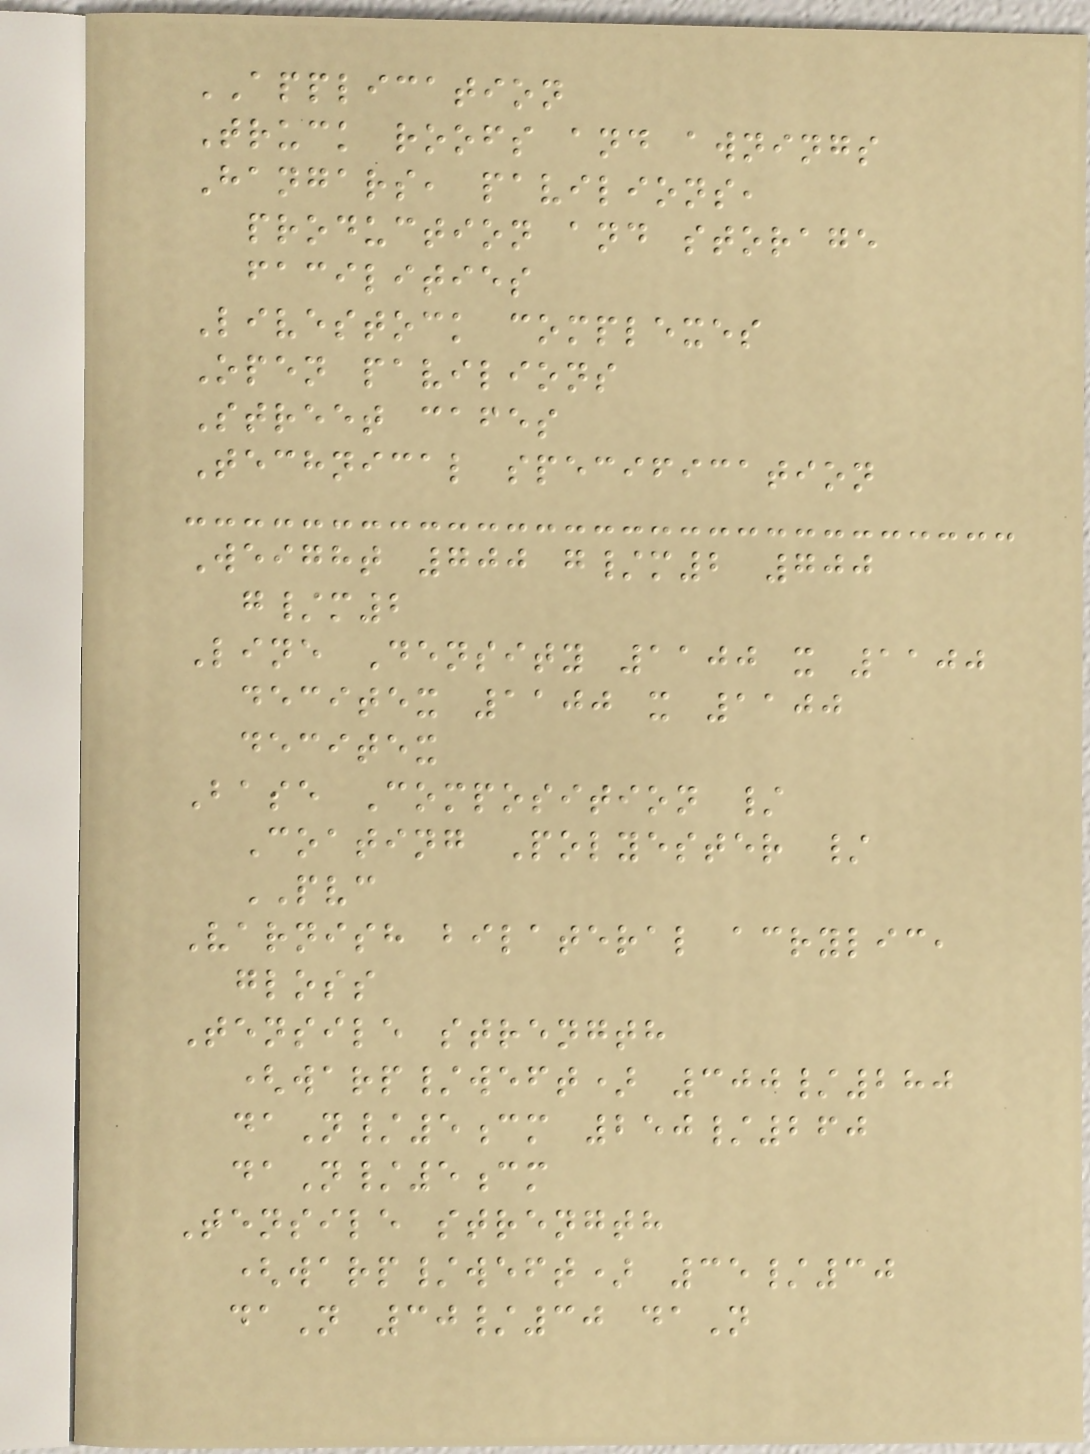APPLICATION
Truck roofs and awnings
Hangars, pavilions,
production and storage
facilities
Livestock complexes
Open pavilions
Street cafes
Technical specification
Weight 700 g/m2 700
g/m2
Line Density 1100 x 1100
decitex 1100 x 1100
decitex
Base Composition /
Coating Polyester /
PVC
Varnish bilateral acrylic,
gloss
Tensile strength
(warp/weft) 300/280
daN/5cm 250/260
daN/5cm
Tensile strength
(warp/weft) 35/30
daN 30/30 daN
